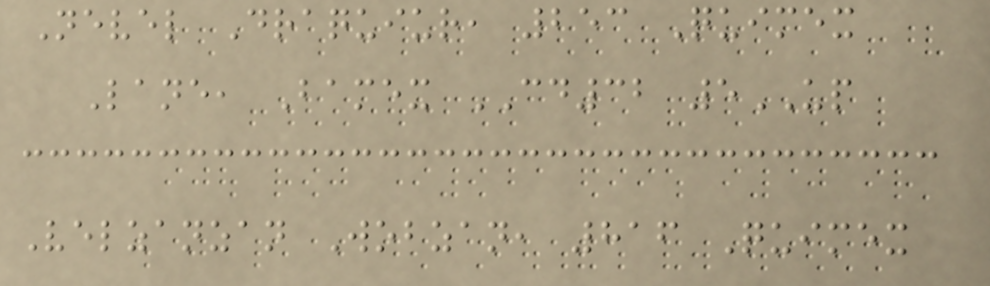Nevel Draquiur, 253 Quimex
Lane, Bamex CD32 5UP
Velzanzan Wobzan, 816 Quimex
